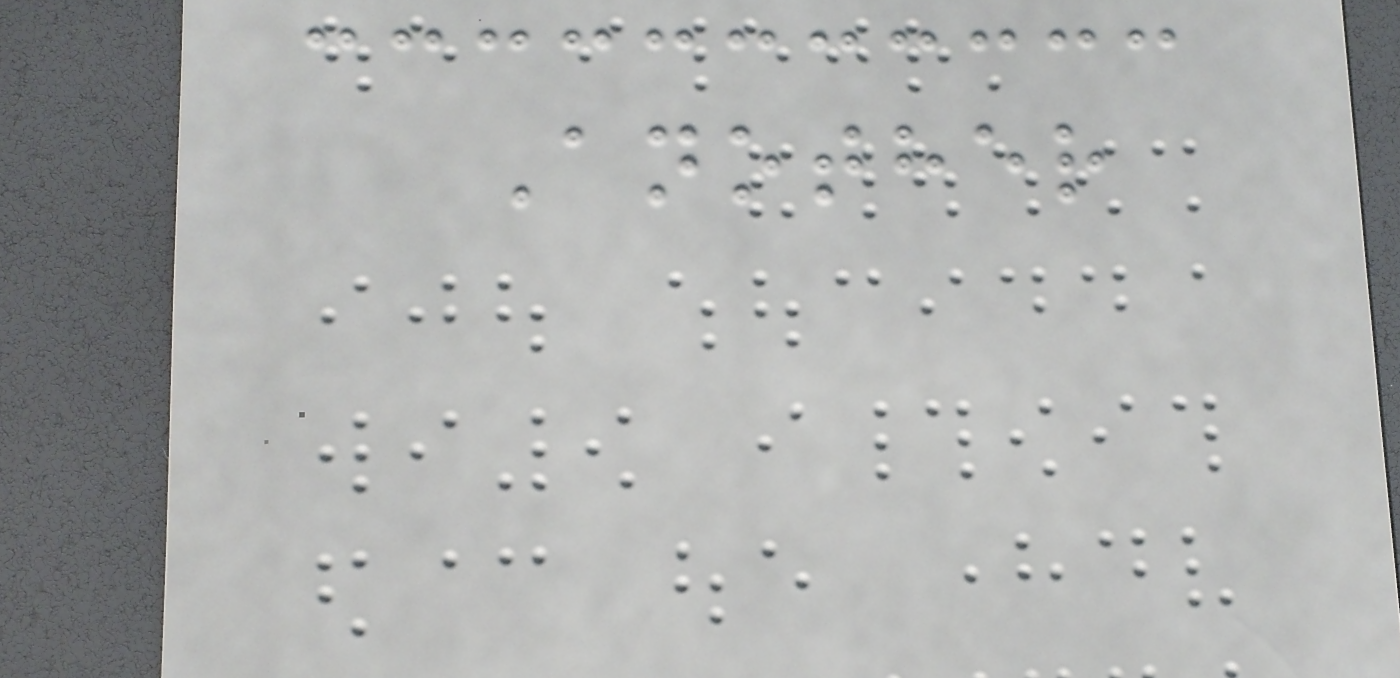Another
